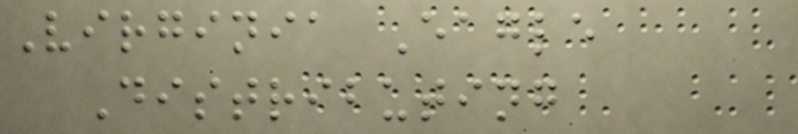Virginia Eagle
Distributing
